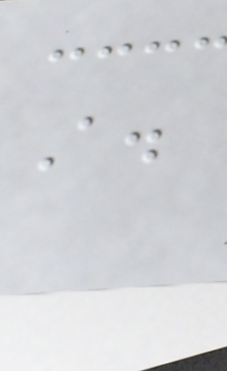A.
